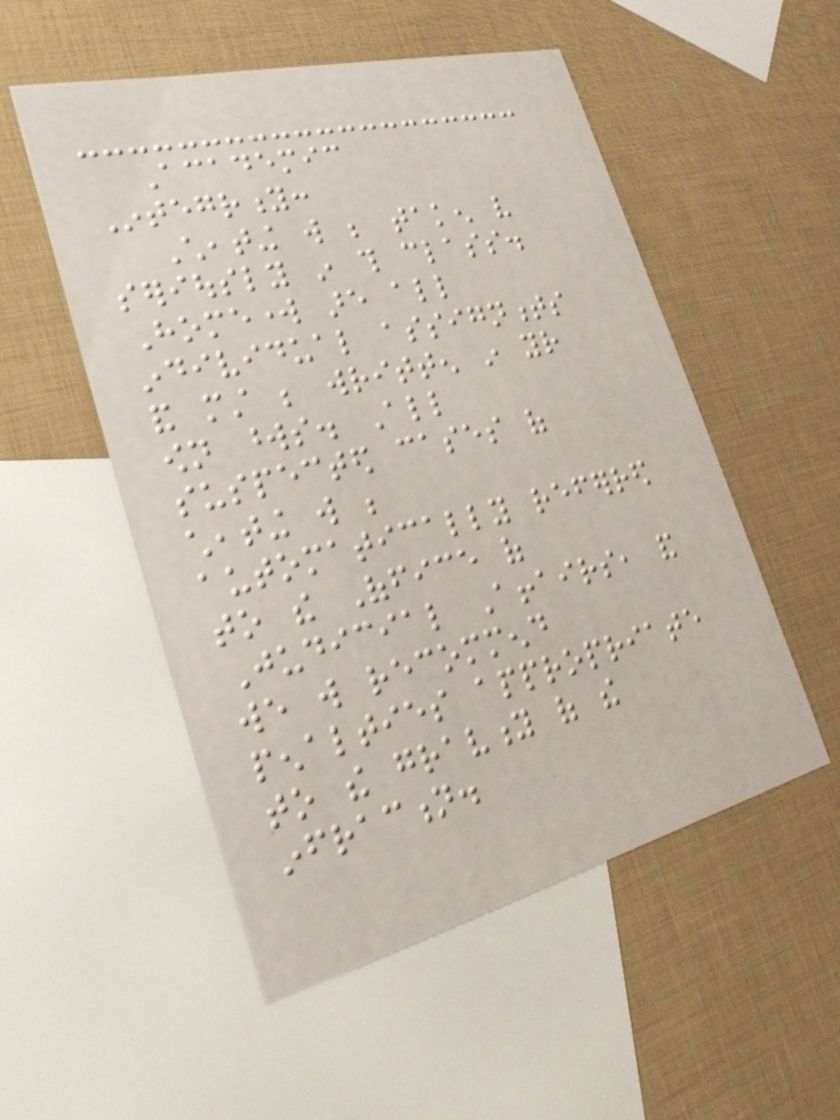Academic
Integrity:
Cheating will be taken very
seriously in this class.
Homework are all
individual assignments
and must be written in your
own words. All
suspected cases of
cheating will be
automatically referred
to the Office of
Judicial Affairs, and
we will recommend
penalties appropriate
to the gravity of the
infraction.
